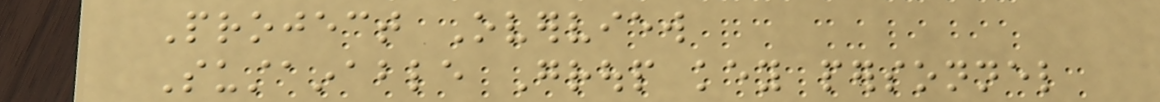Project Overview
Sustainable Group key personnel
